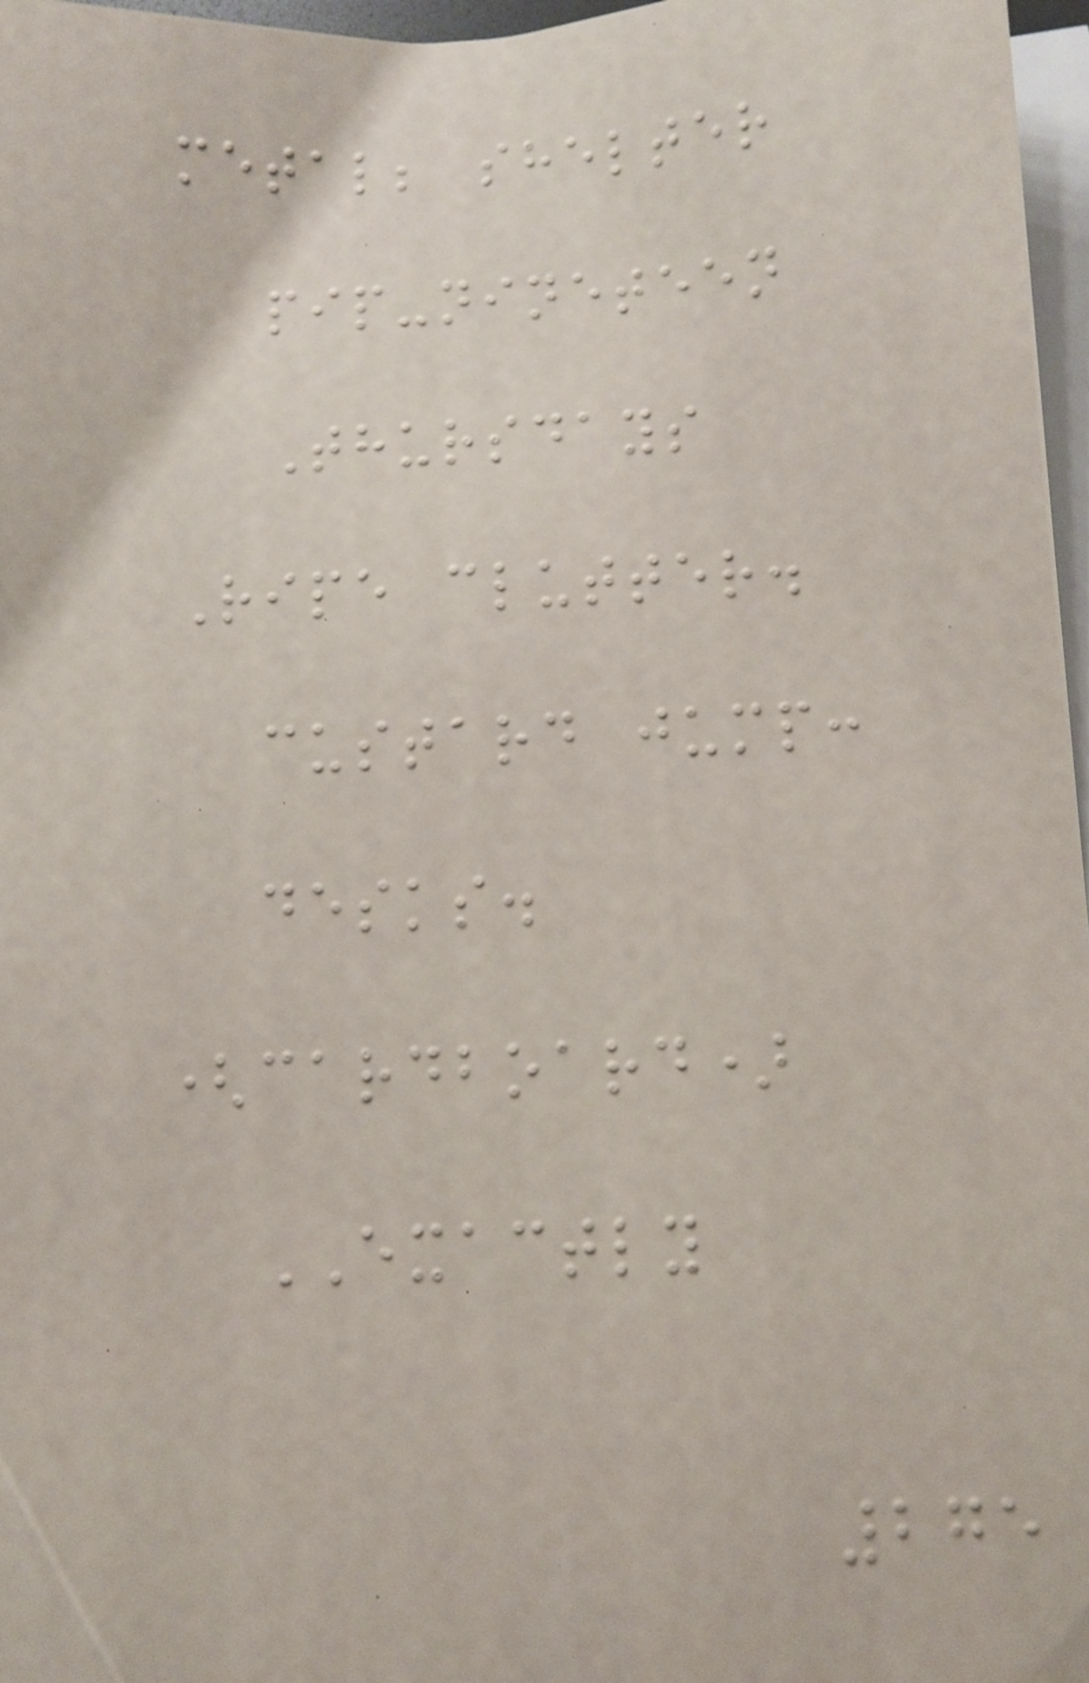metal; shelter
pip-nineteen
Thursdays
Ripe clutter.
custard jump:
desks.
(cardboard)
EXACTLY
275
